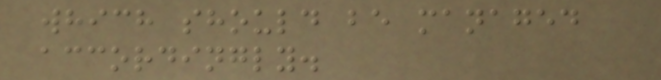which should be managed
accordingly.
